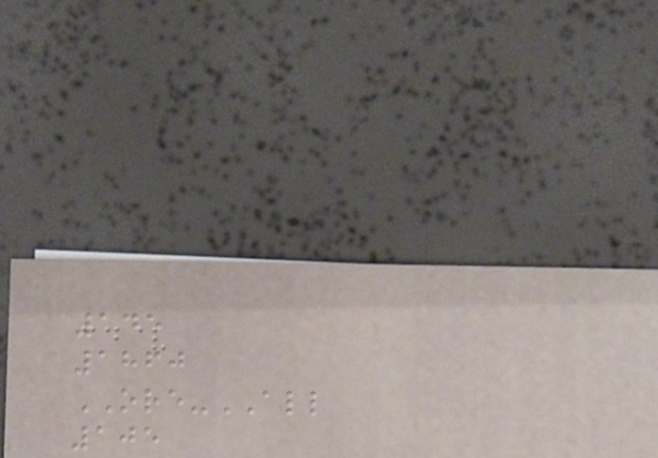145
1860
ORE-ALL
105
